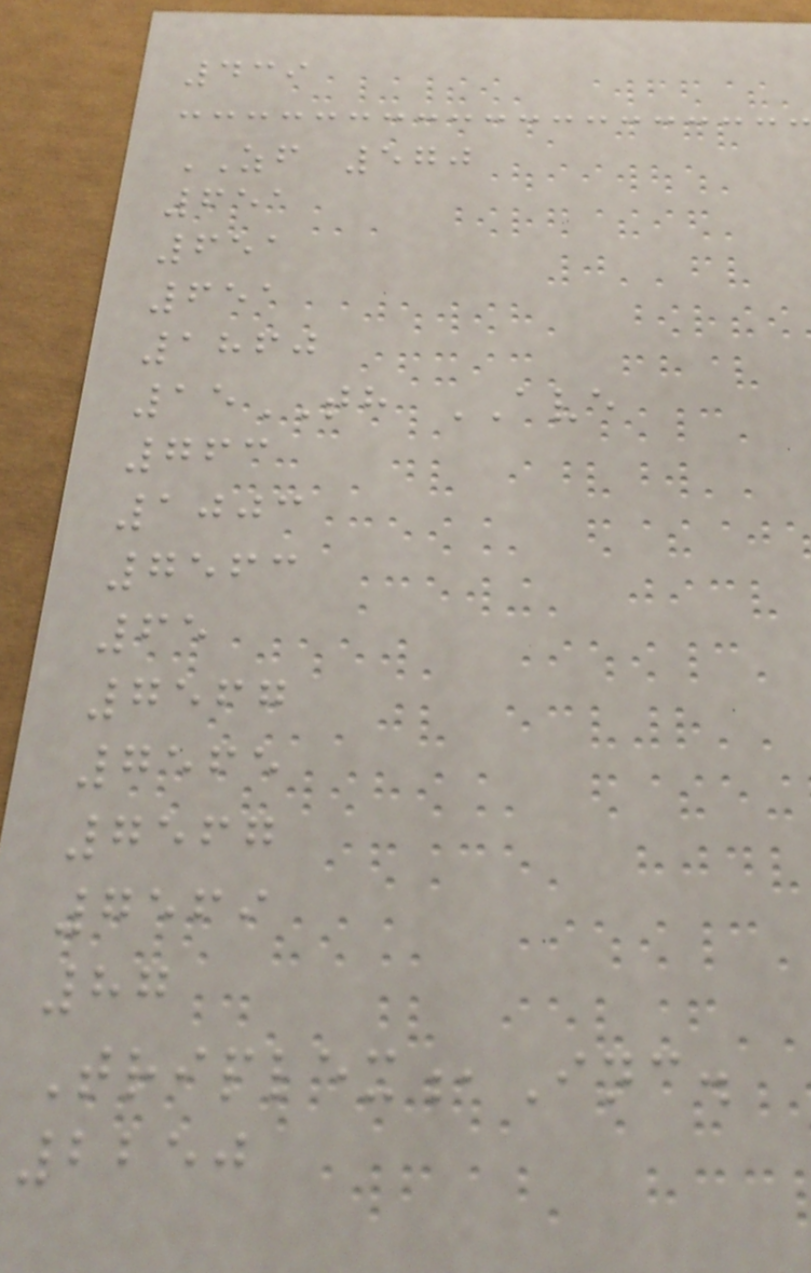439
ZF 570
651
651
651
1860
15TH AVE
763
1003
7563
65
7567
7565
7567
7569
87
Triplex,Inc.
2250
